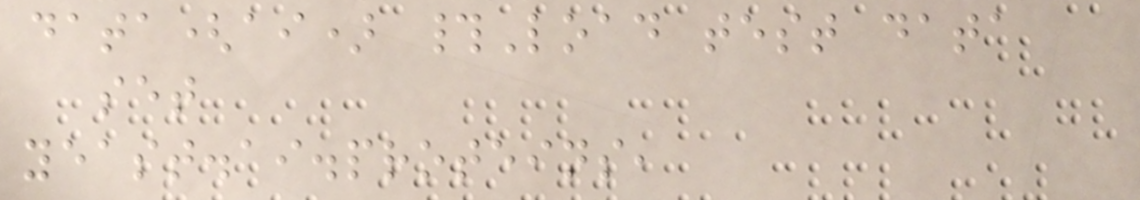data(ai) #Load test data
set
yeast.ai.proteins,
